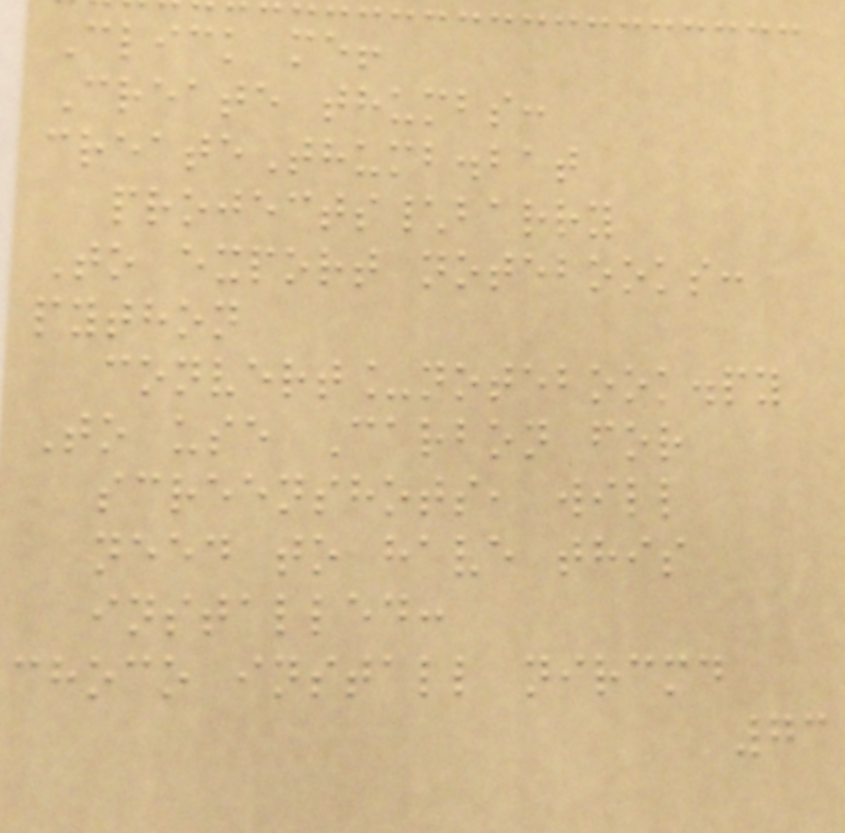Click me!
Create thumbs:
createThumb.bat
projects\barry
To export notebooks:
python
convert_notebook.py
To use Carbon for
screenshots, will
need to have this
installed:
choco install nircmd
73
